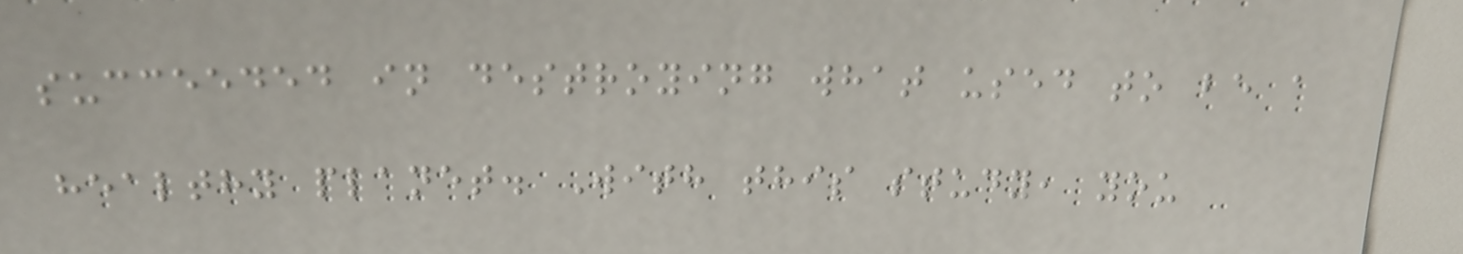succeeded in destroying what used to be a
healthy planet. With this study, you
